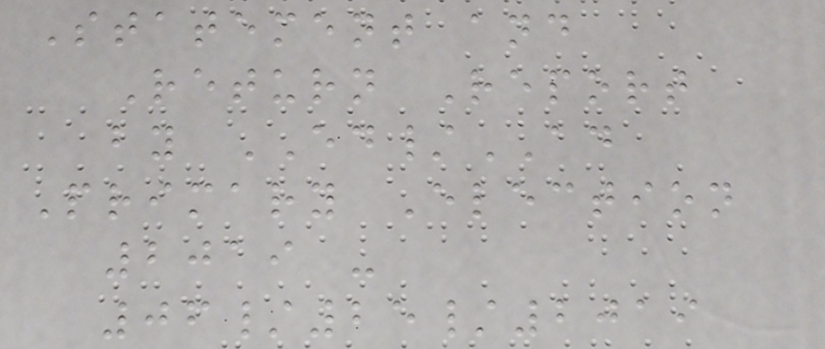Statement and
Return Report
by ED/AD
Primary Election
2019 -
06/25/2019
